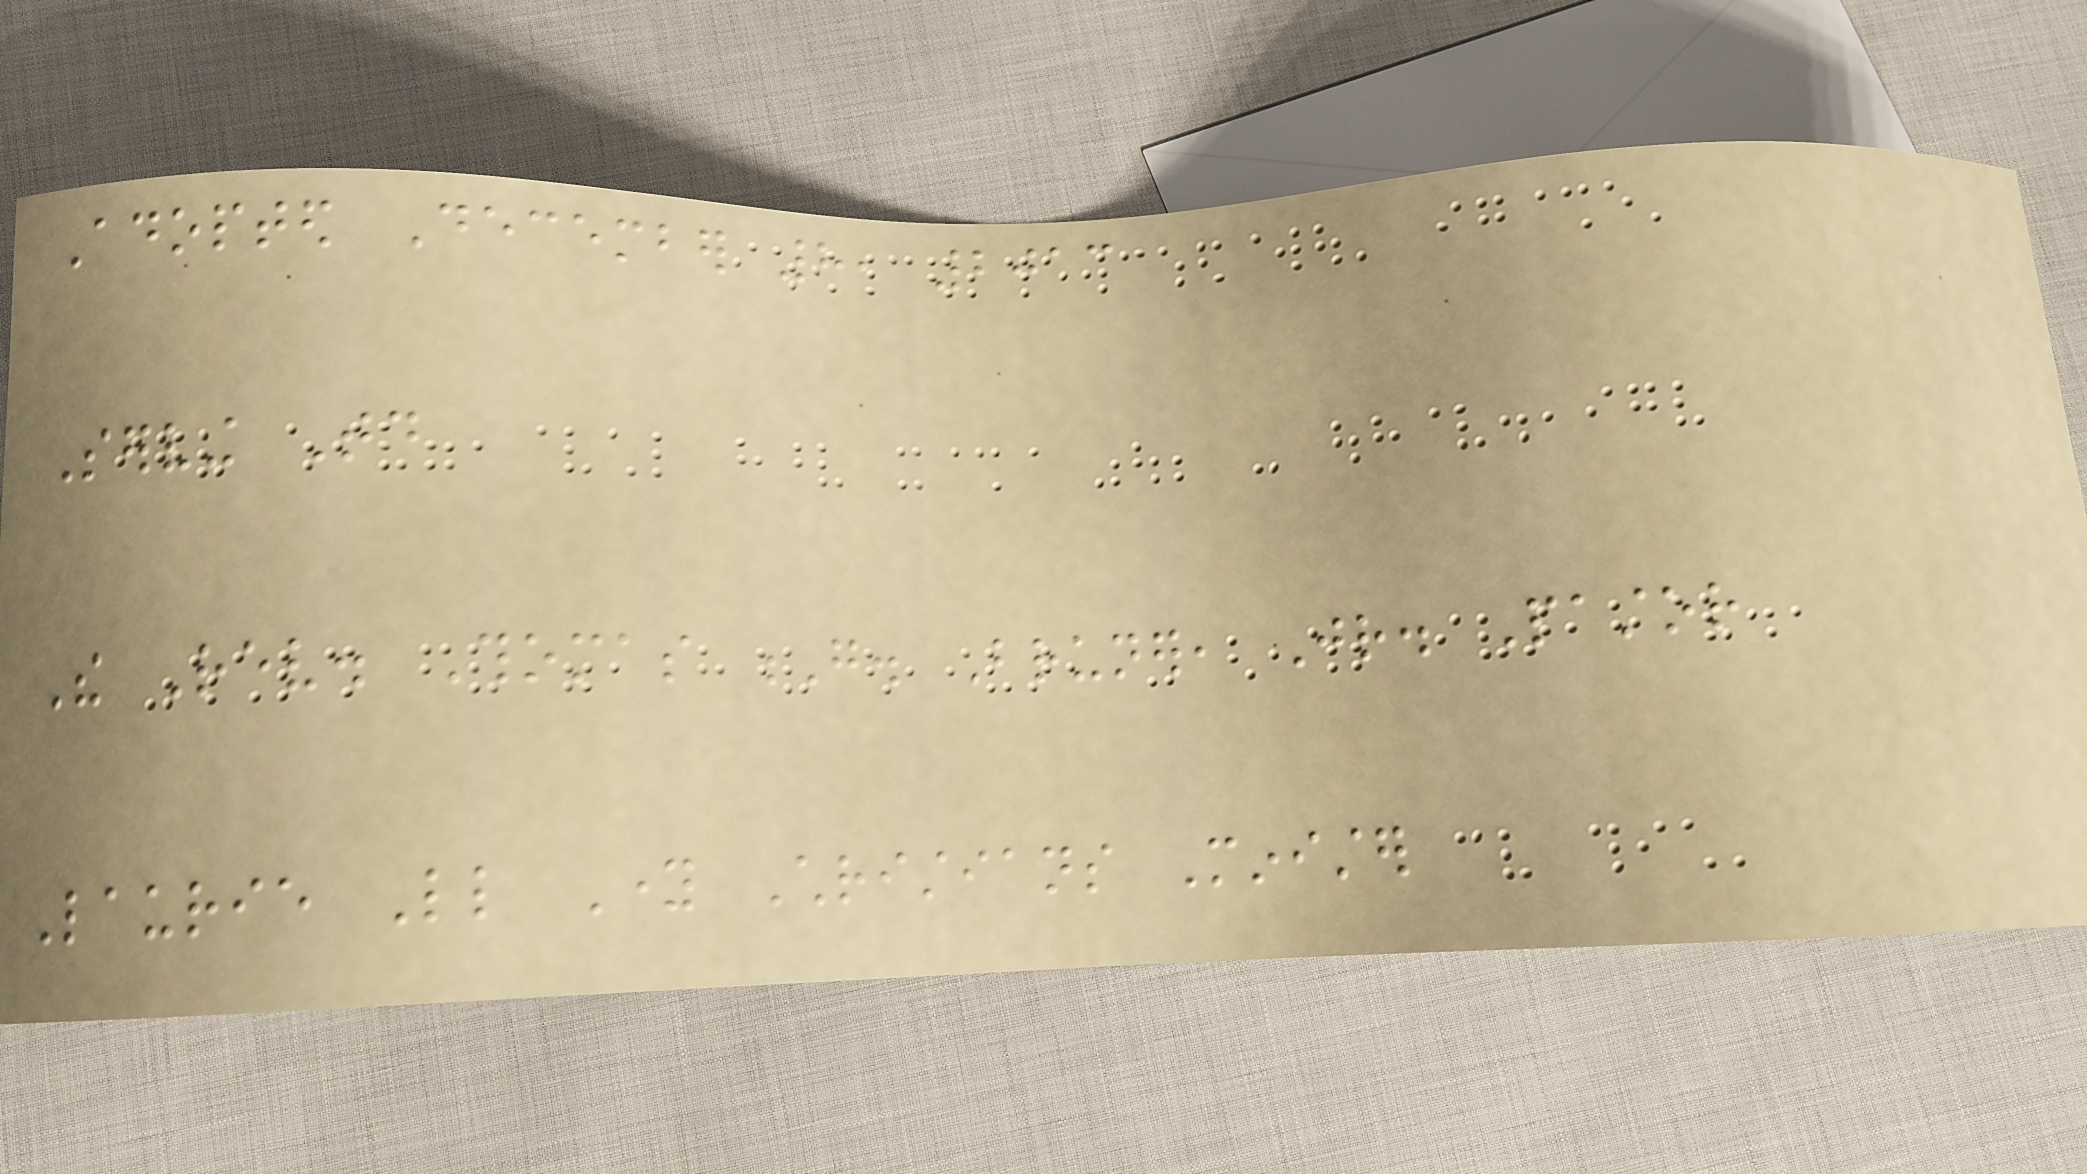Adopted December 8, 2013
Serving Today
The Rev. Thomas G. Bruner, Jr. Pastor
Laurie Little Young Christians Minister
